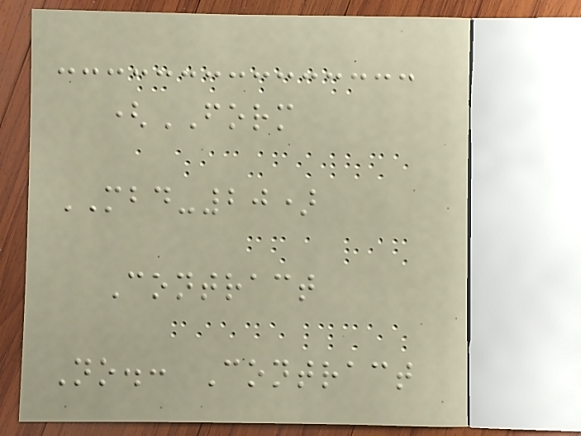(FORM
MBD-20)
Contract
No.: Contract
